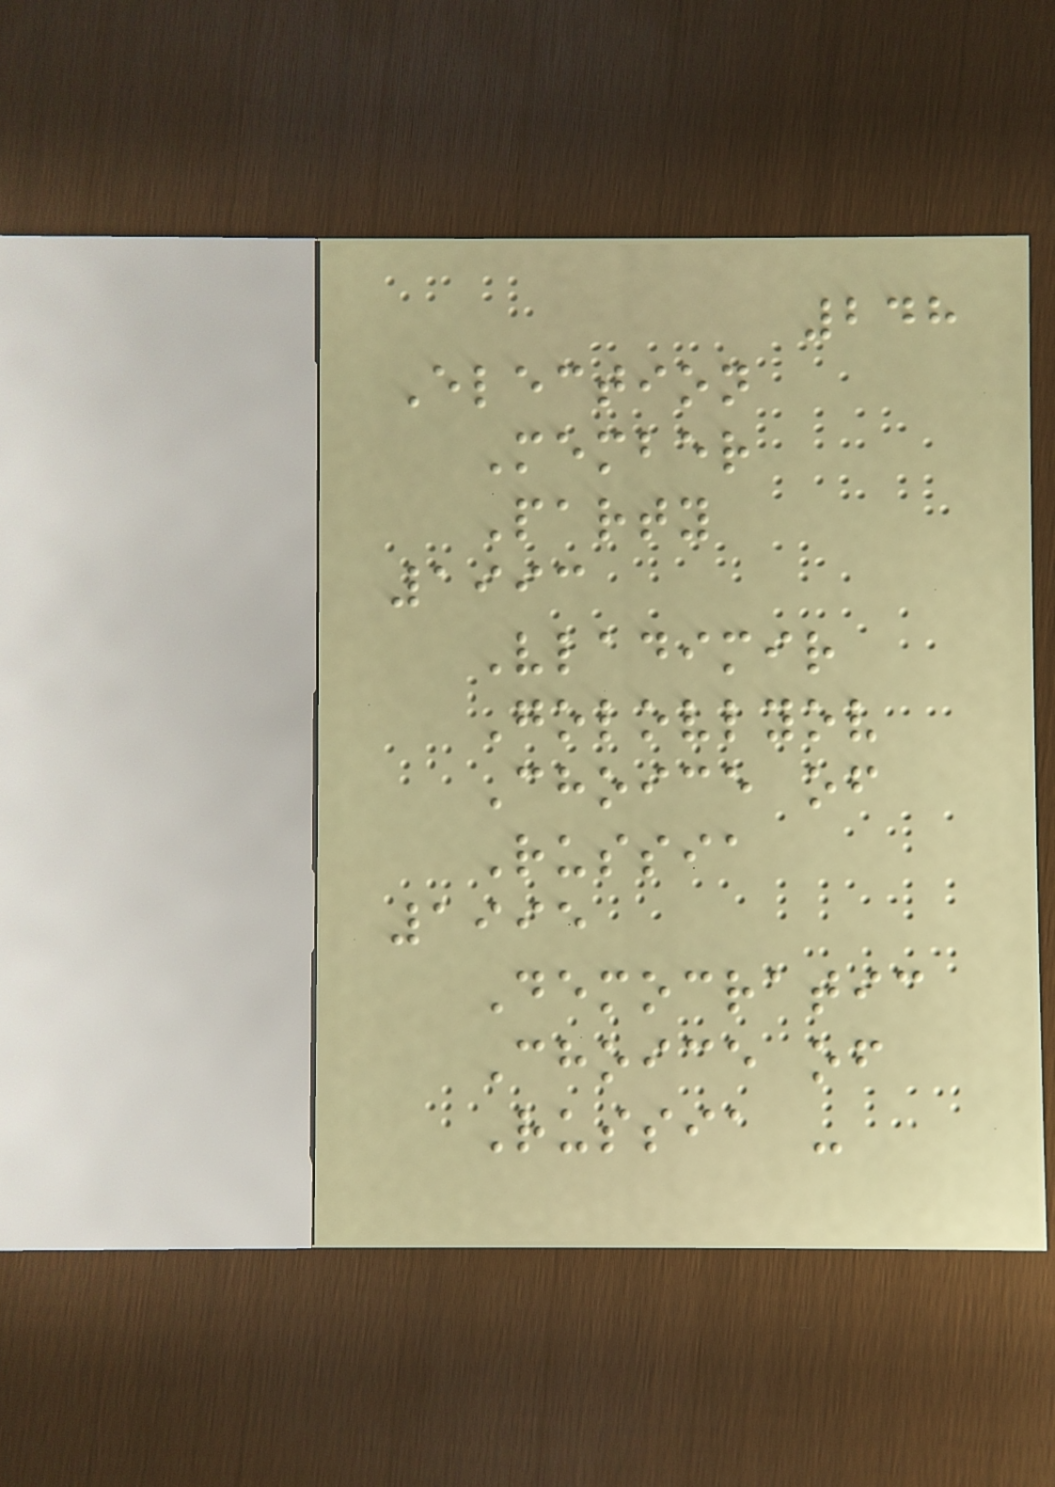248
Election
Member
Party
1993
Vladimir
Golovlyov
Choice of
Russia
1995
Democratic
Choice of
Russia -
